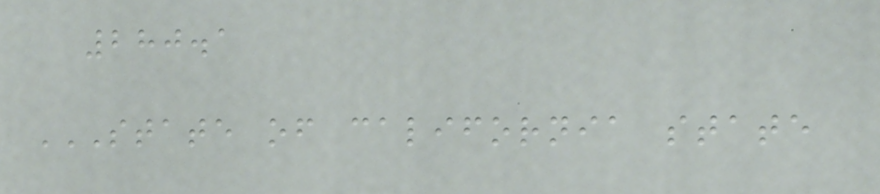280.1
STATE OF CALIFORNIA STATE
